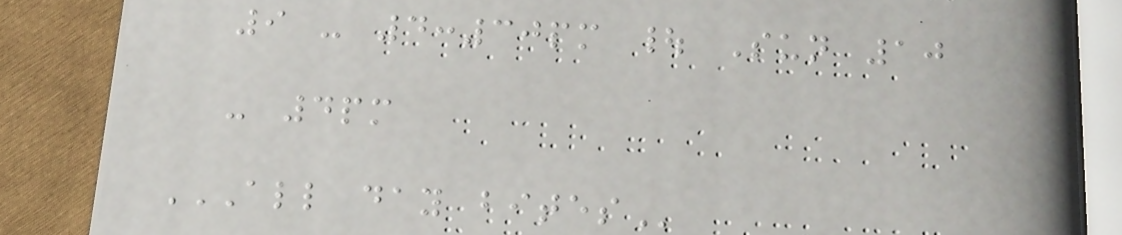9 - 4:30pm | Sun 10
- 4pm
ALL DAY BITES
